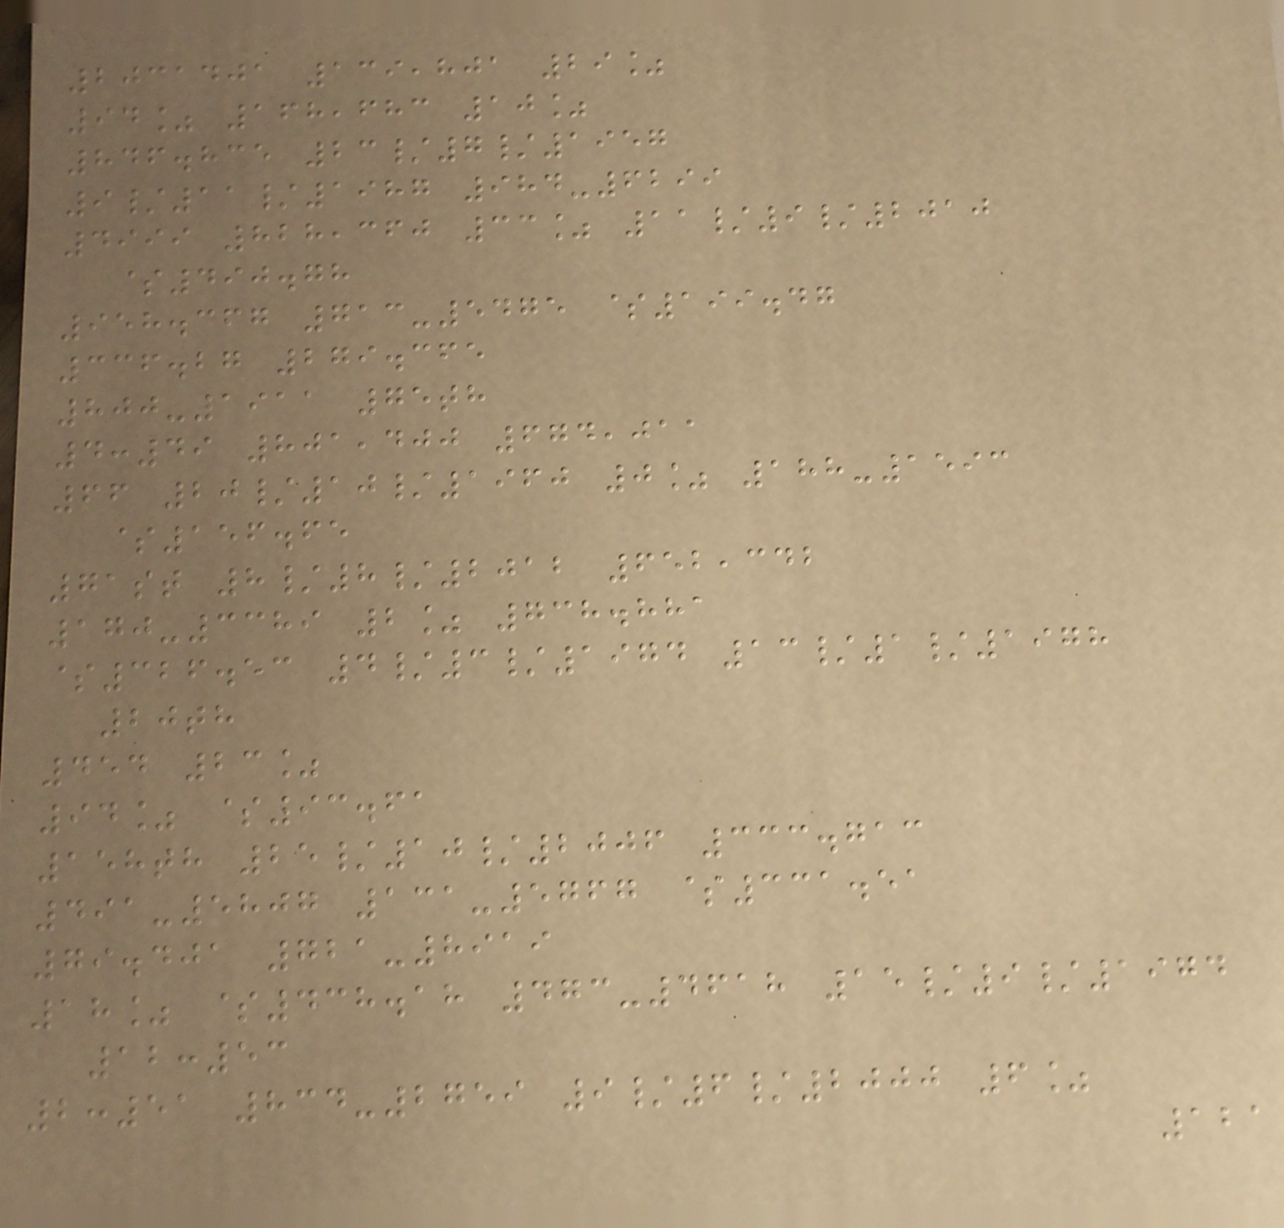2031401 139,801 29%
94% 168,683 10%
846.835 23/7/1957
9/11/1987 984-6299
4999 828,360 33% 11/9/2010
$490.78
958.367 713-5475 $199.47
336.27 279.365
800-1911 75th
4:49 801,400 674,011
66 20/10/1960 0% 188-1593
$156.65
71st 8/8/2012 652,342
170-3389 2% 738.881
$326.53 4/3/1974 13/1/1978
20th
454 23%
94% $93.61
158th 25/10/2006 333.713
491-5807 131-5767 $331.51
79.401 721-8919
18% $438.18 473-4618 15/9/1974
12:53
2:51 834-2759 9/6/2000 6%
121
